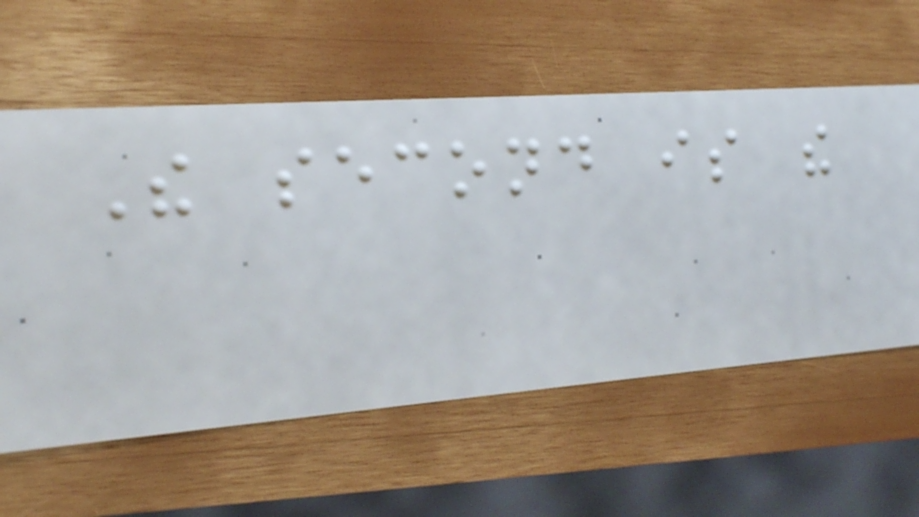The second is the
